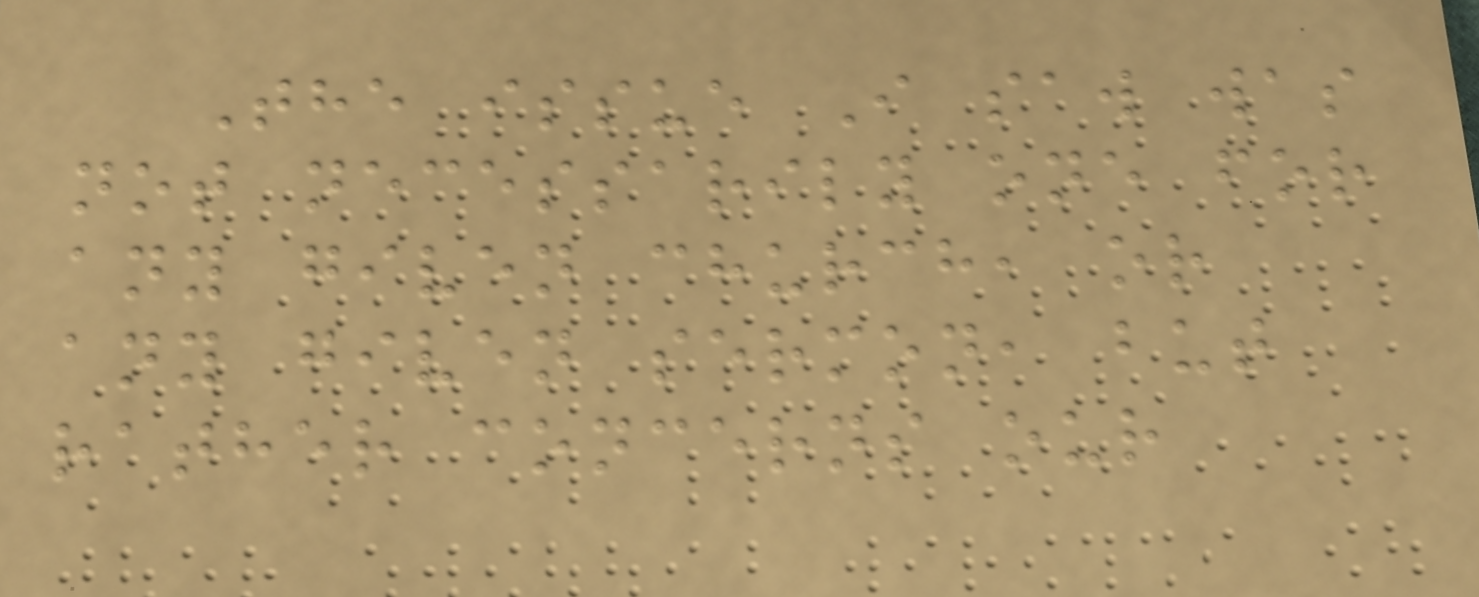The issue I saw was
not necessarily one for
any given church, or
any given sermon, but
rather concerns our
